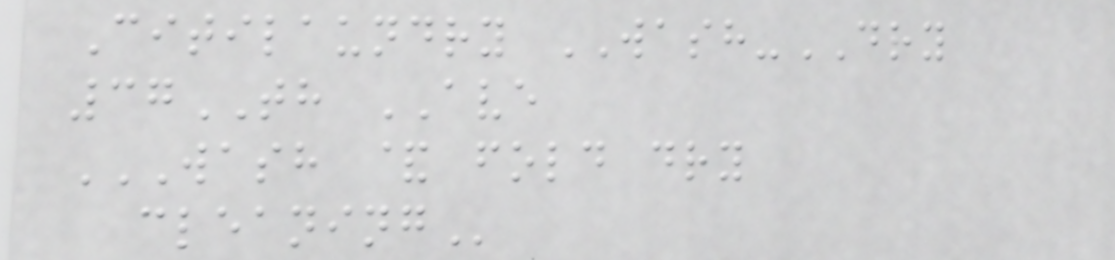Citilaundry WASH-DRY
37TH AVE
WASH & FOLD DRY
CLEANING
